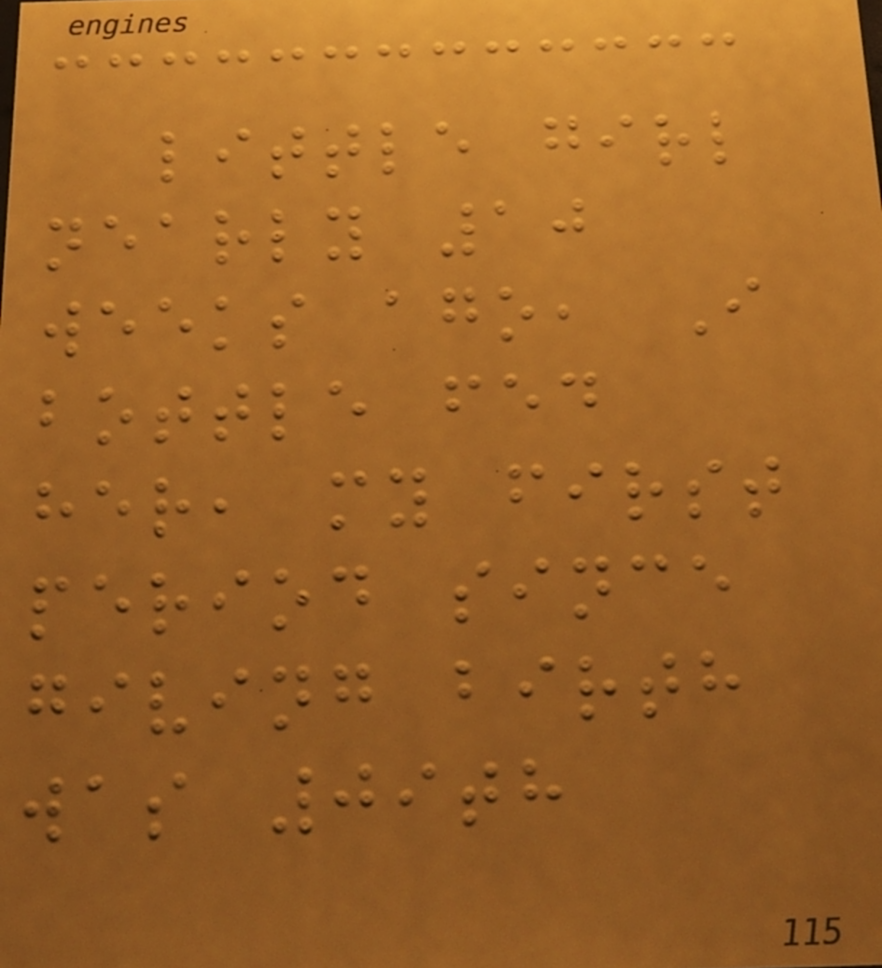little girl
nearly 10
weeks ago, I
bottle fed
her, my first
period since
giving birth
was 09th
